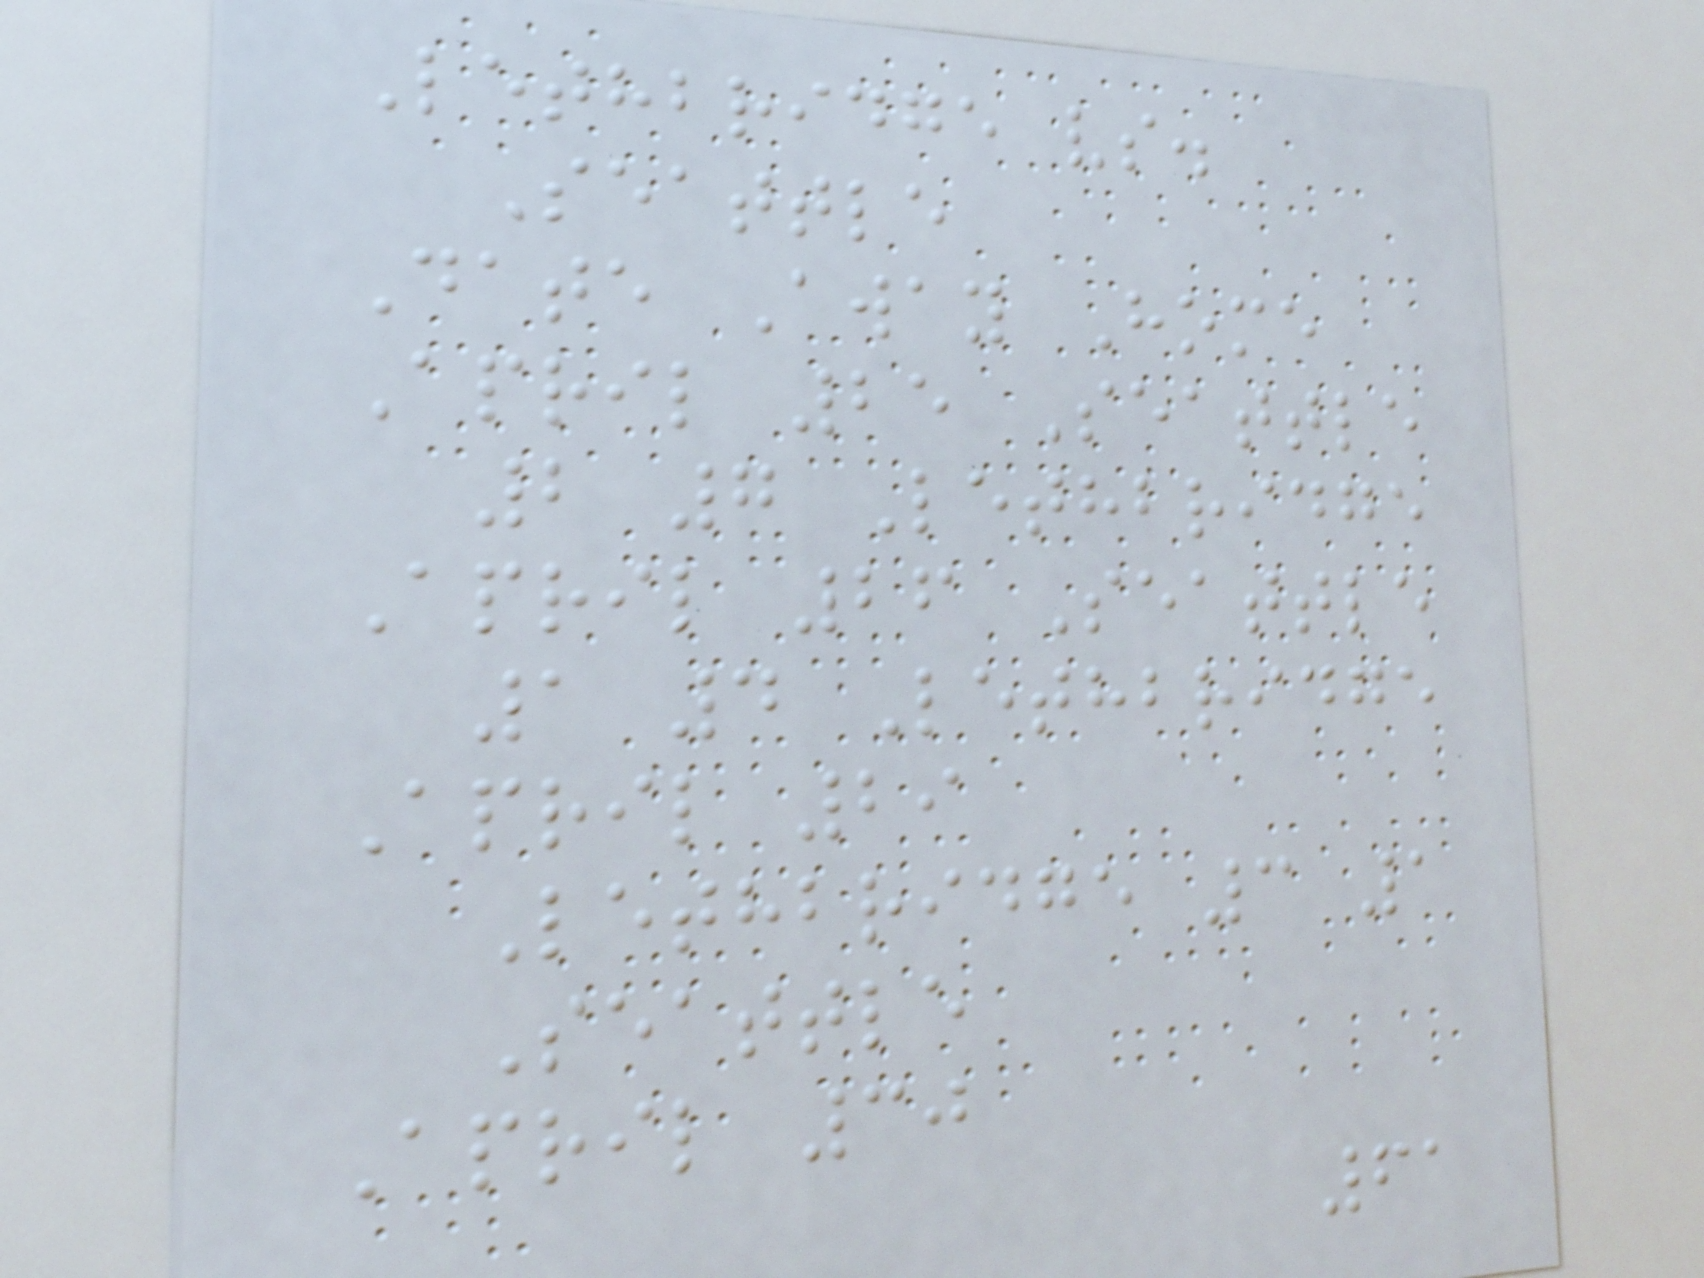Lethbridge vs.
Seattle
Date Away Home
April 25 Seattle
2 7 Lethbridge
April 26 Seattle
1 4 Lethbridge
April 29
Lethbridge 3 1
Seattle
April 30
61
